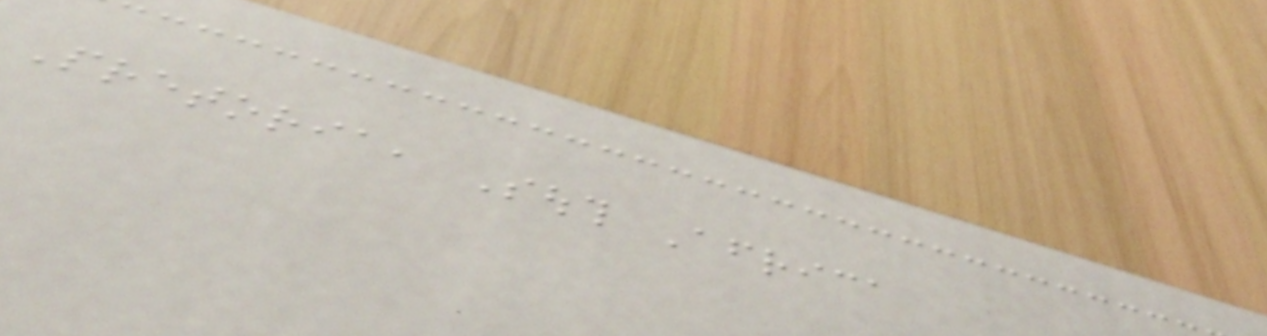Pretoria, South Africa
